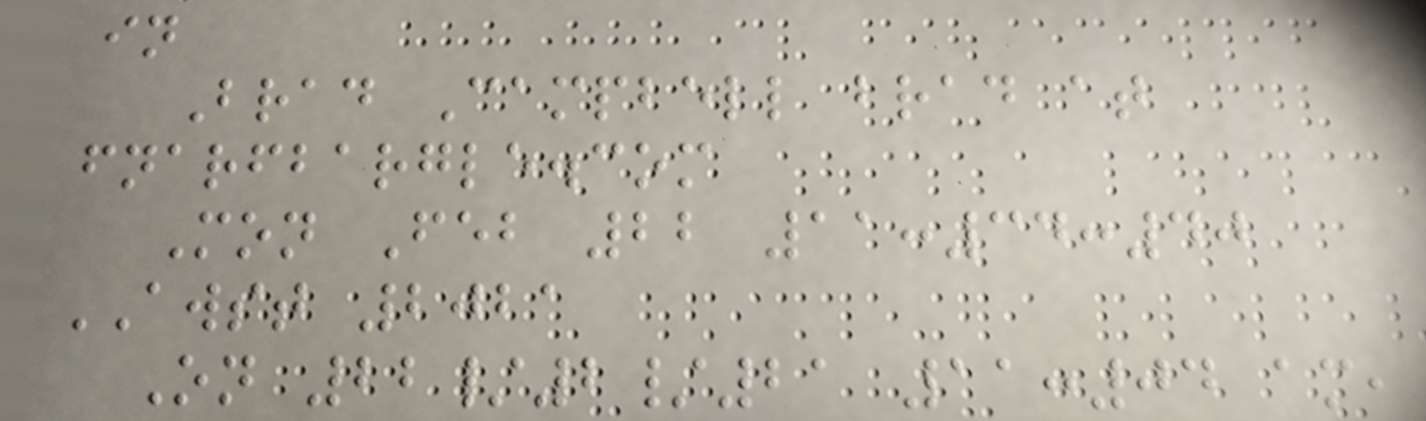in
Brad Campbell brad at
fnarfbargle.com
Mon Feb 22 11:34:40
AWST 2021
On 22/2/21 11:04 am,
